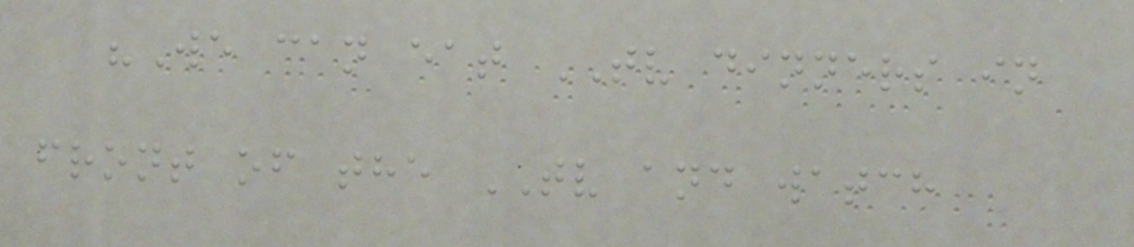"We can eat TV dinners in
front of the TV and watch
